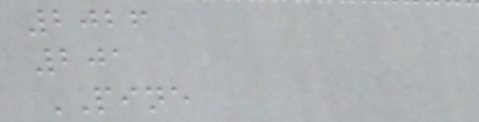2026
201
PINE
